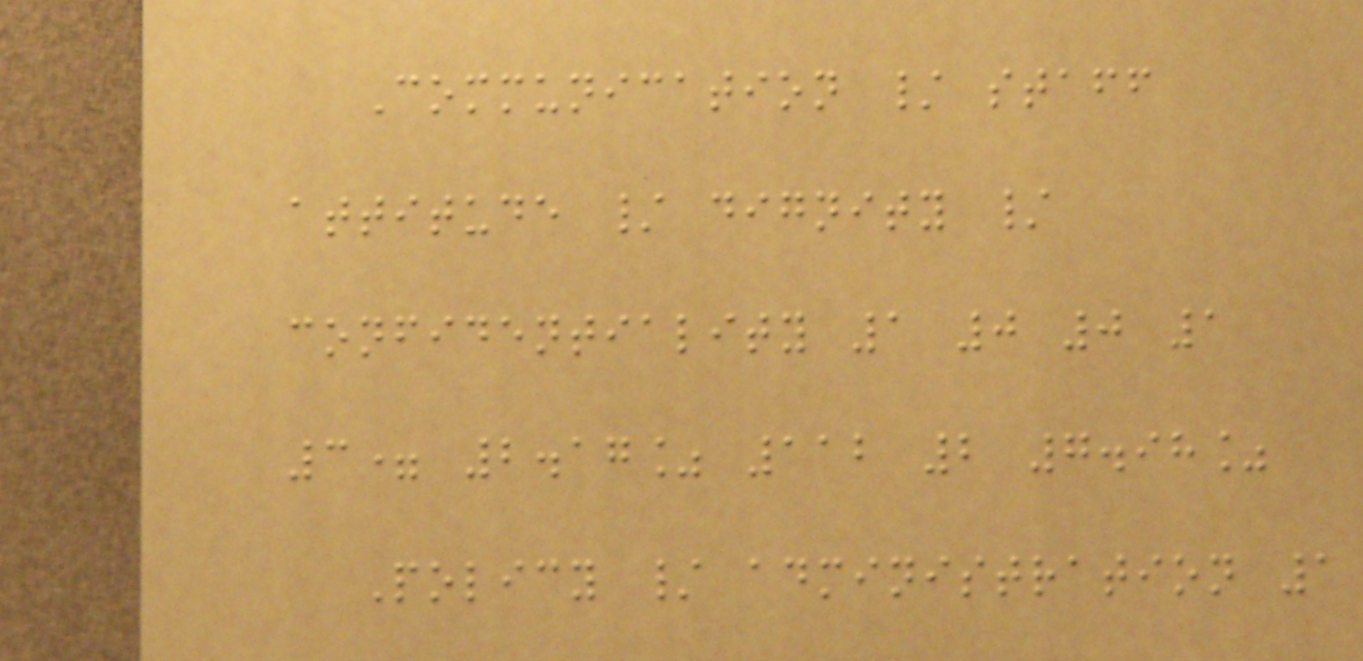Communication / staff
attitude / dignity /
confidentiality 1 0 0 1
3= 2.17% 112 2 7.98%
Policy / administration 1
